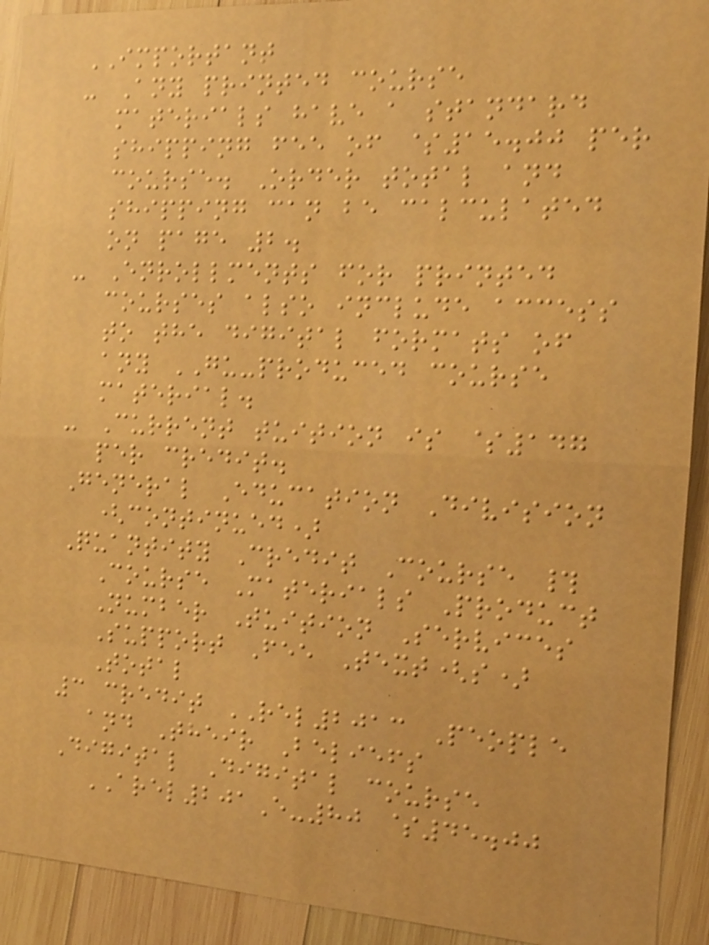IMPORTANT
- Any printed course
materials have a standard
shipping fee of $15.00 per
course. Order total and
shipping can be calculated
on page 2.
- Enrollments for printed
courses also include access
to the digital formats of
any GU-produced course
material.
- Current tuition is $147
per credit.
General Education Division
(continued)
Quantity Credit Course #
Course Materials Product
Number Tuition Services
Support Fee Text(s)
Total
3 credit REL2013 People
and Their Beliefs
Digital Digital course
AREL201E-80 $45.00
